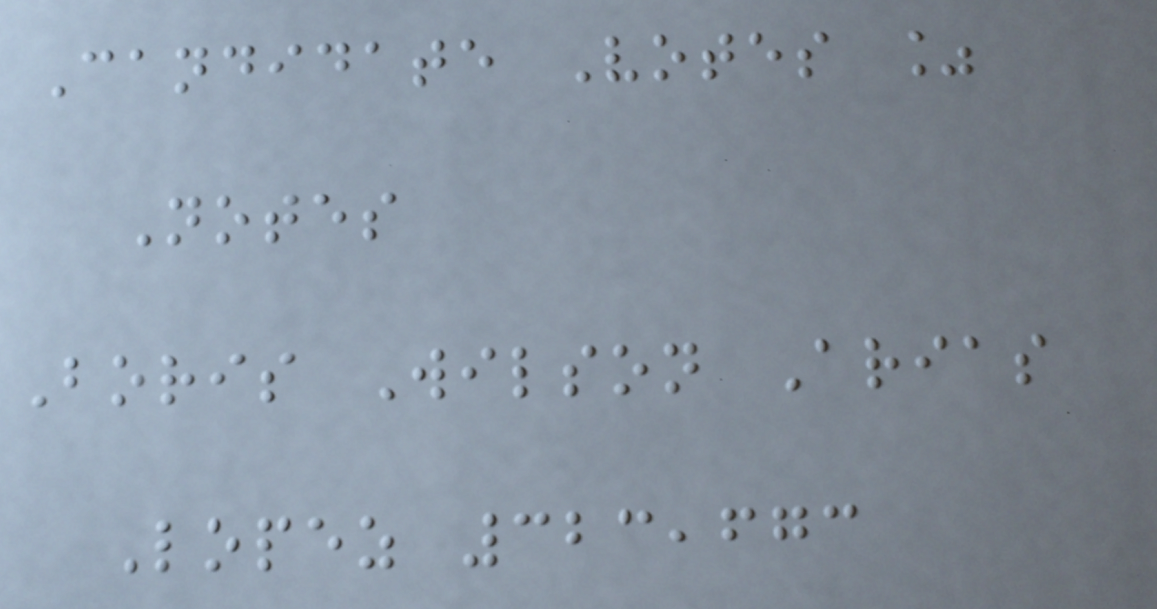Candidate Votes %
Notes
Boris Wilson Arias
Lopez 323,673
